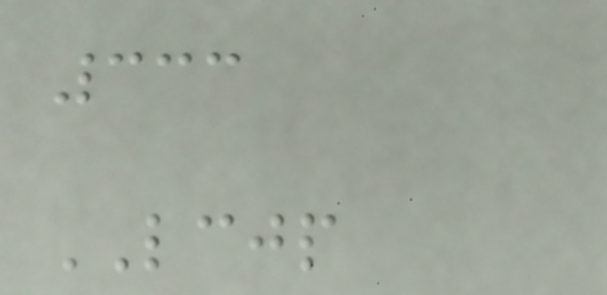333
LCJP
